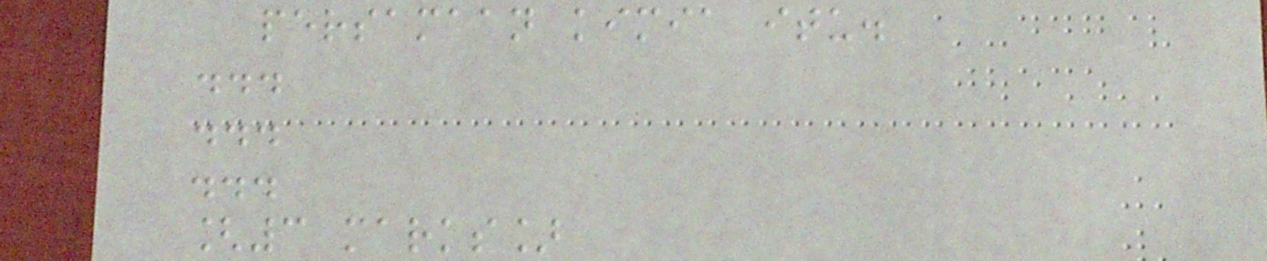persamaan kimia itu.
...
...
...
[3 marks]
